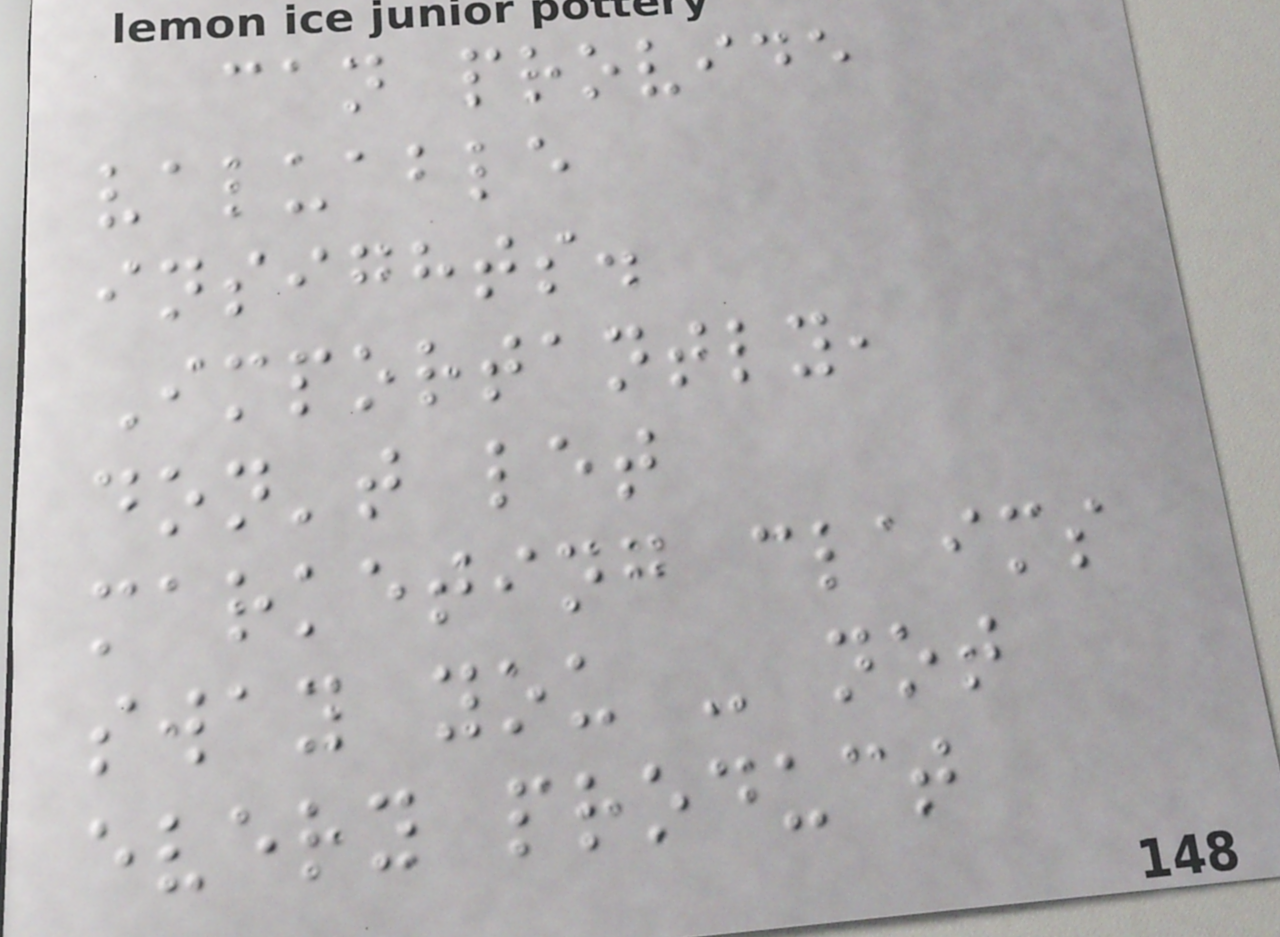can provide
valuable
insights.
Importantly,
don't let
marketing claims
sway you - not
every product
